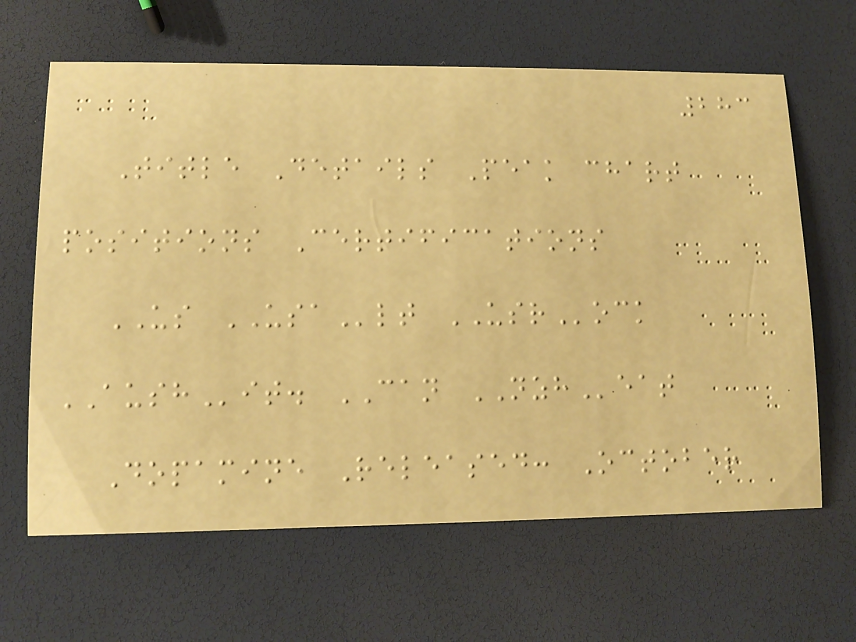283
Title Details Peak chart
positions Certifications
US USAlt USRock
AUSHit. CAN NZHeat
Dopamine Released: October
